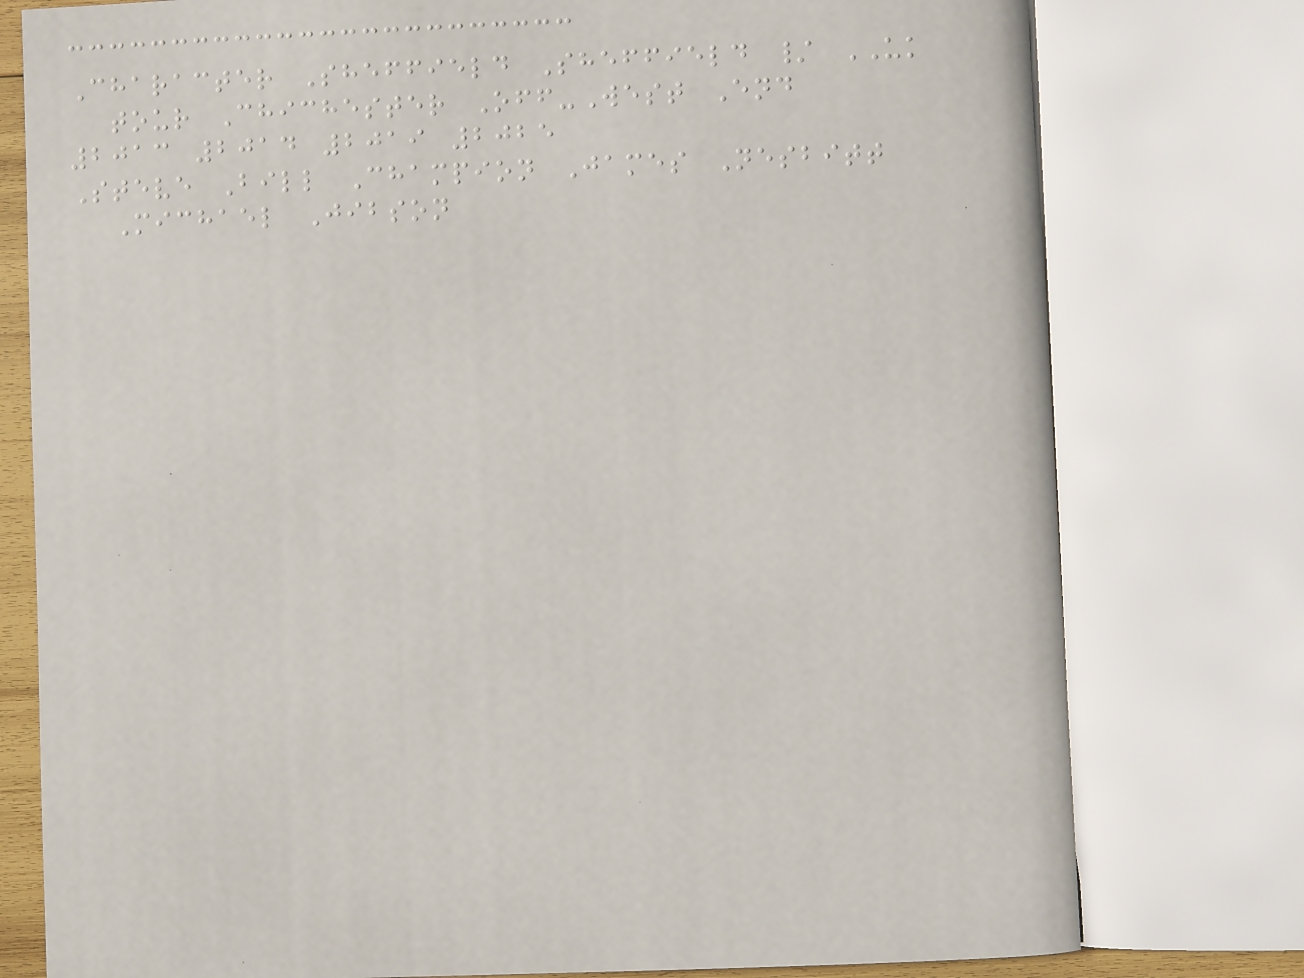Character Sheffield Sheffield / UK
tour Chichester Off-West End
2013 2014 2019 2025
Steve Bill Champion James Nesbitt
Michael Jibson
